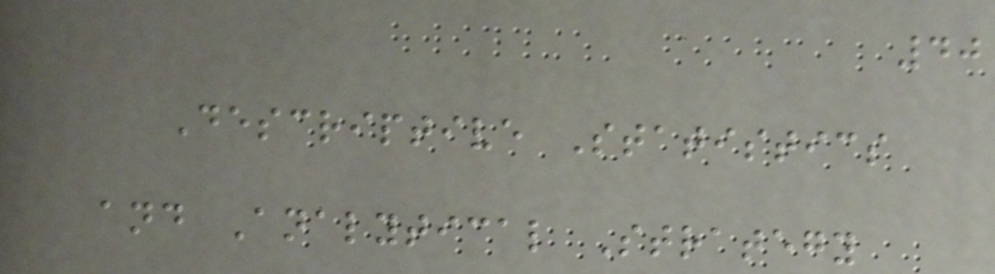40
Descriptive Statistics
and Analytical Strategy
